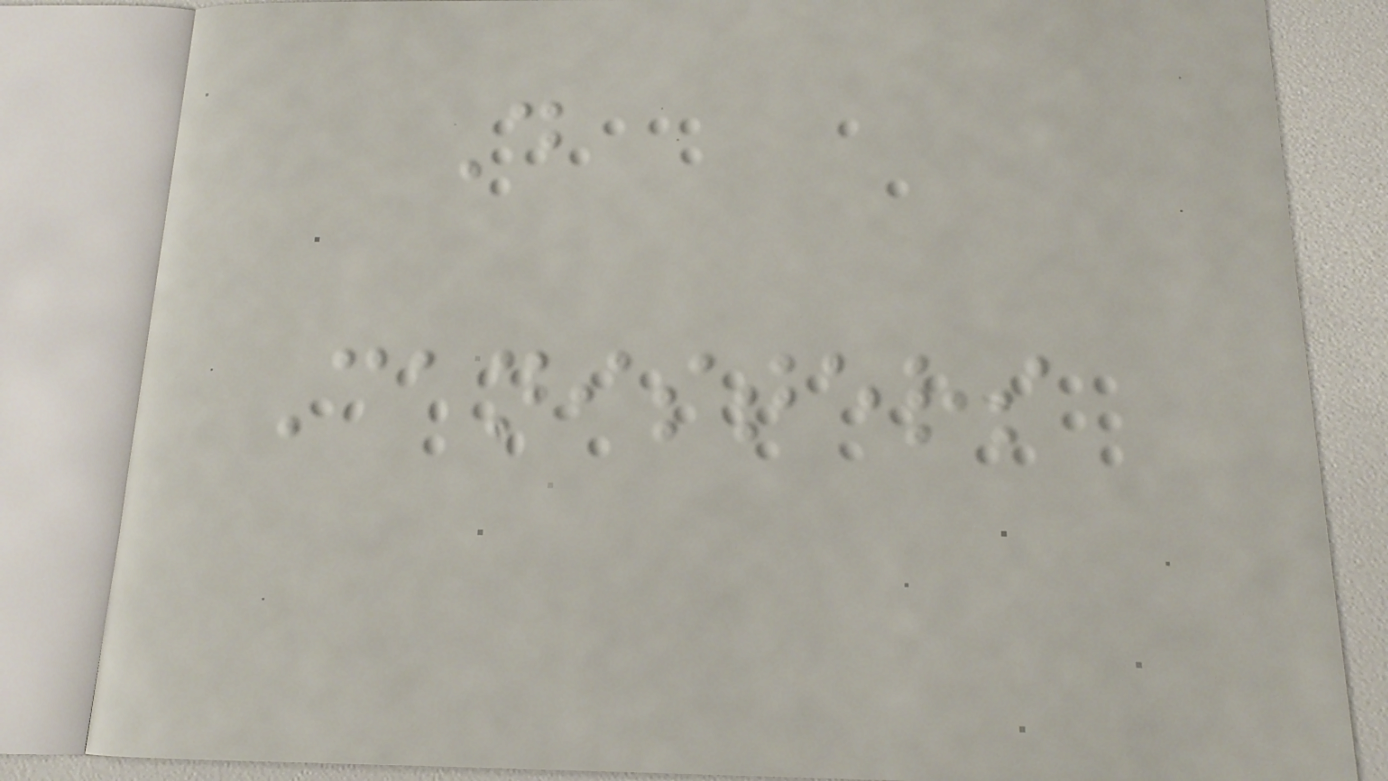D
Canisters
